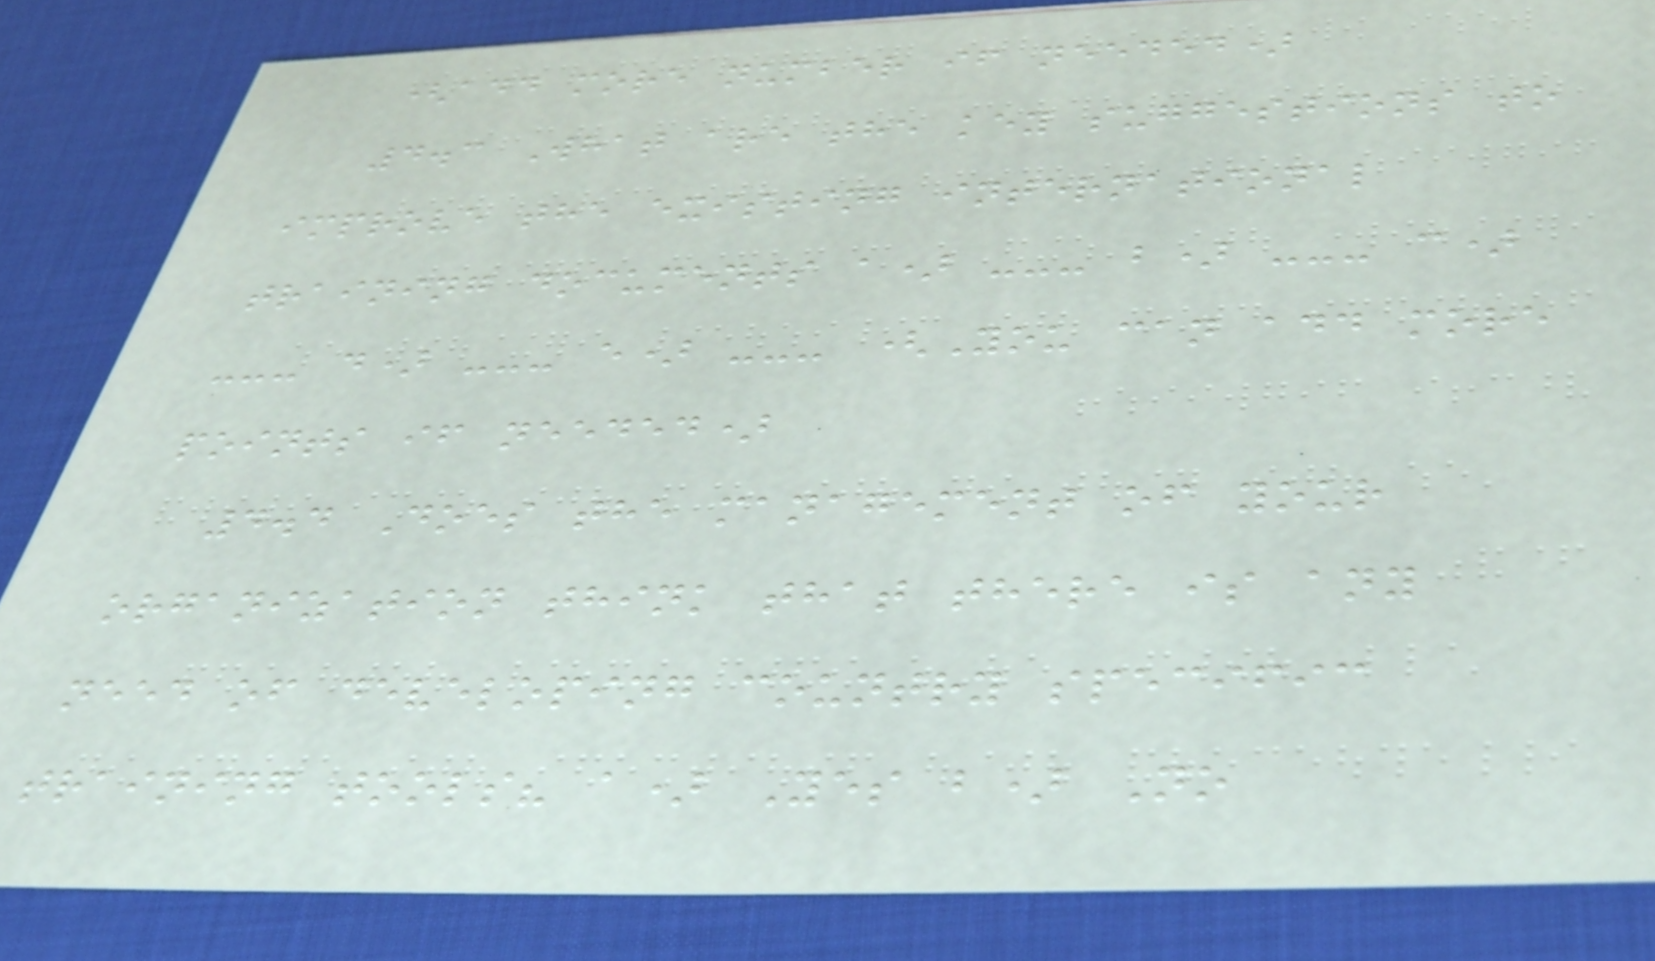(add more number if needed)
4.3 What are the key suggestions to
improve the existing international
training documents a) --- b) --- c)
--- d) --- e) --- (You can add more
points if needed)
4.4 Does the management of your
organization think that there is any
need of developing country specific
training tools? a) Yes b) No
